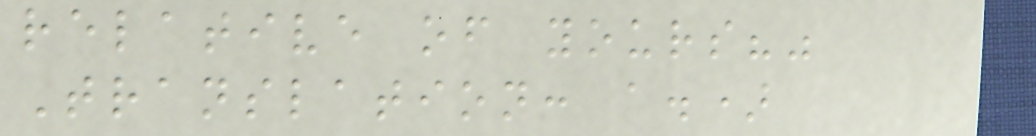relative of yours?"
Translation: a.)
